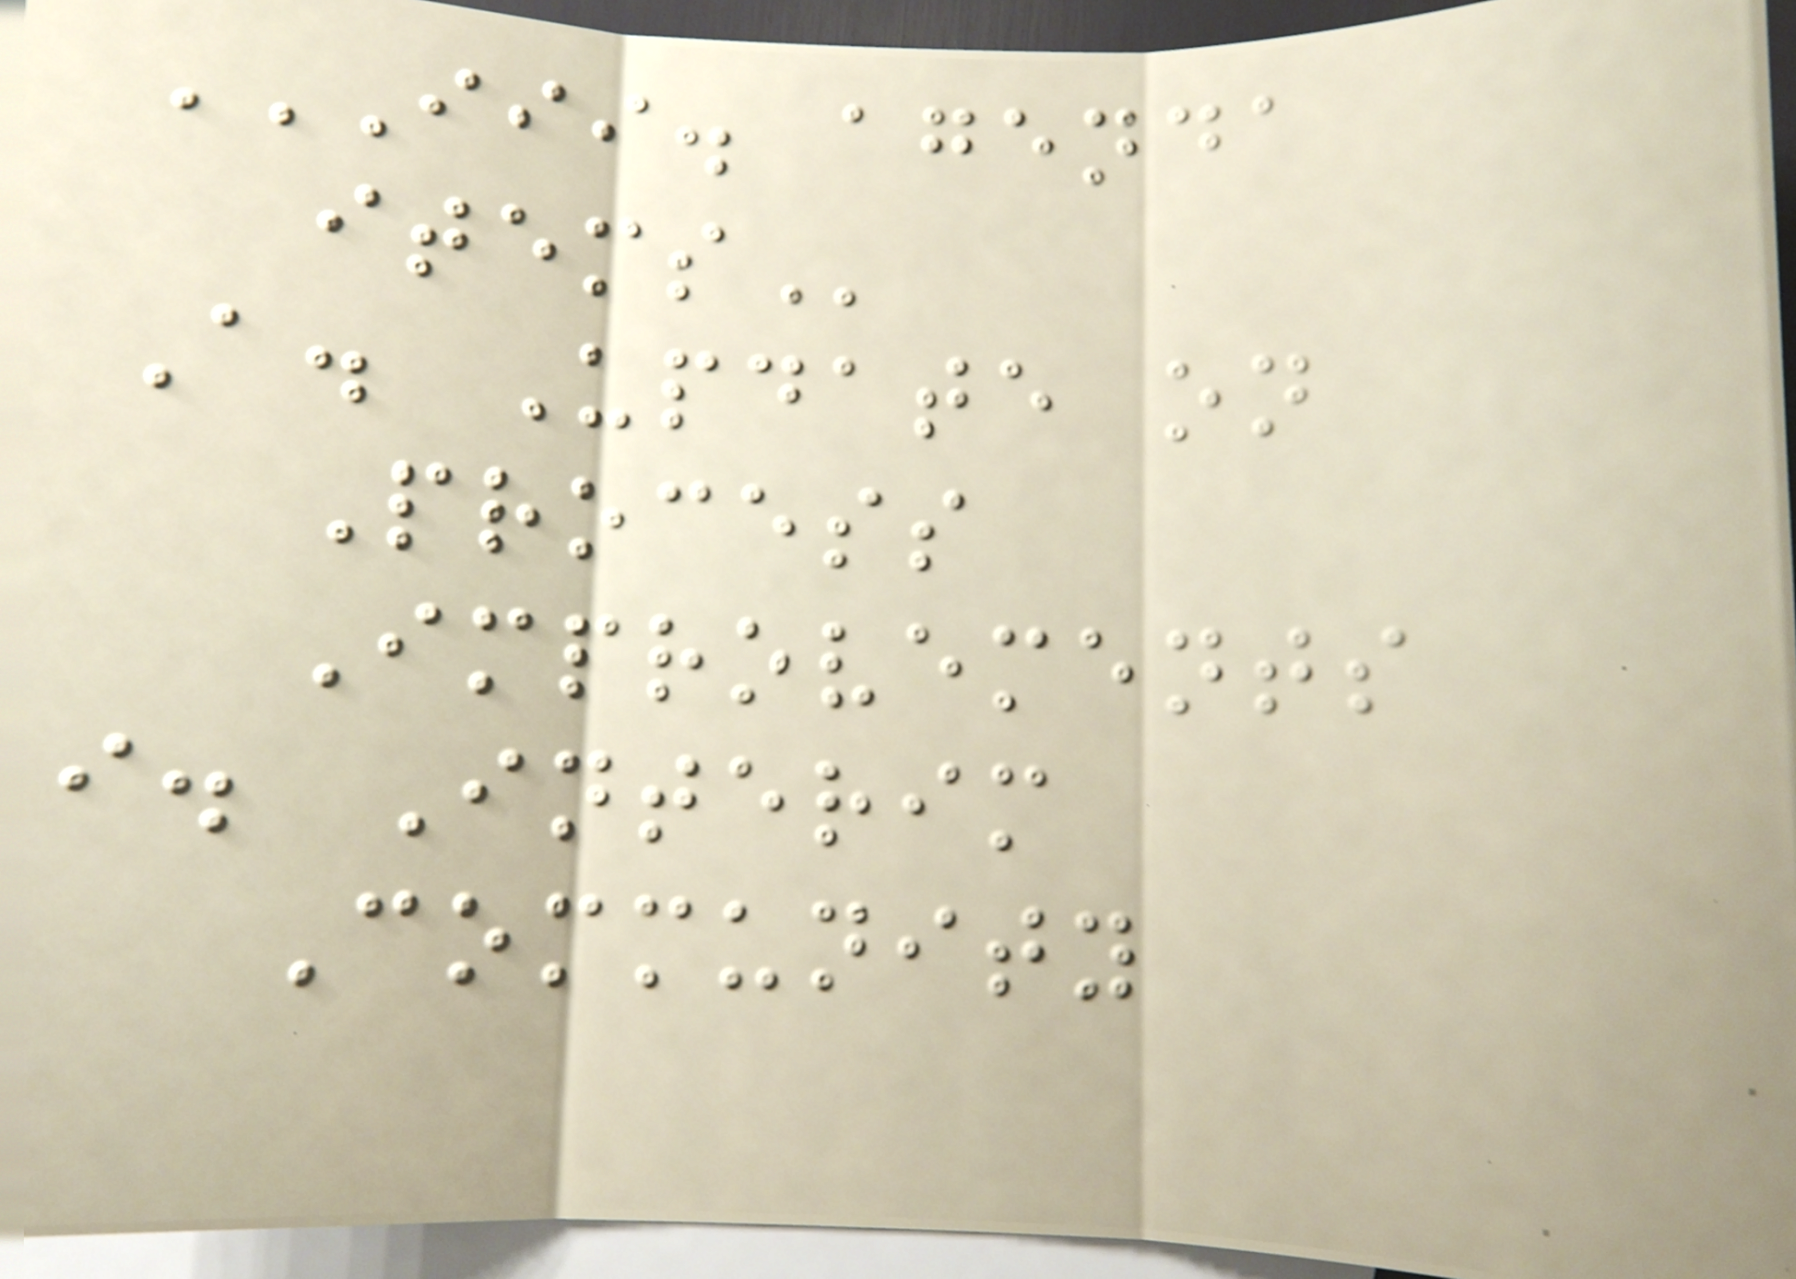III. AGENDA
ITEMS
A. Update on
Process
Improvements
i. Interim
Community
